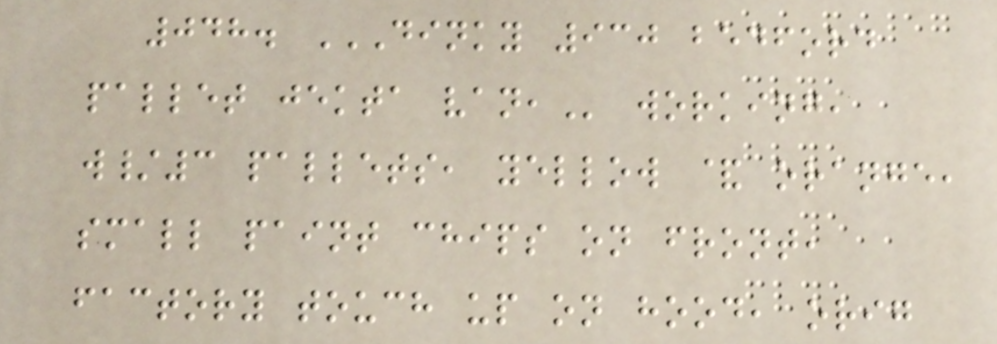048. DINKY 930 BEDFORD
PALLET JEKTA VAN, working,
w/3 pallets, yellow & orange,
small paint chips on front,
factory touch up on hood, orig
